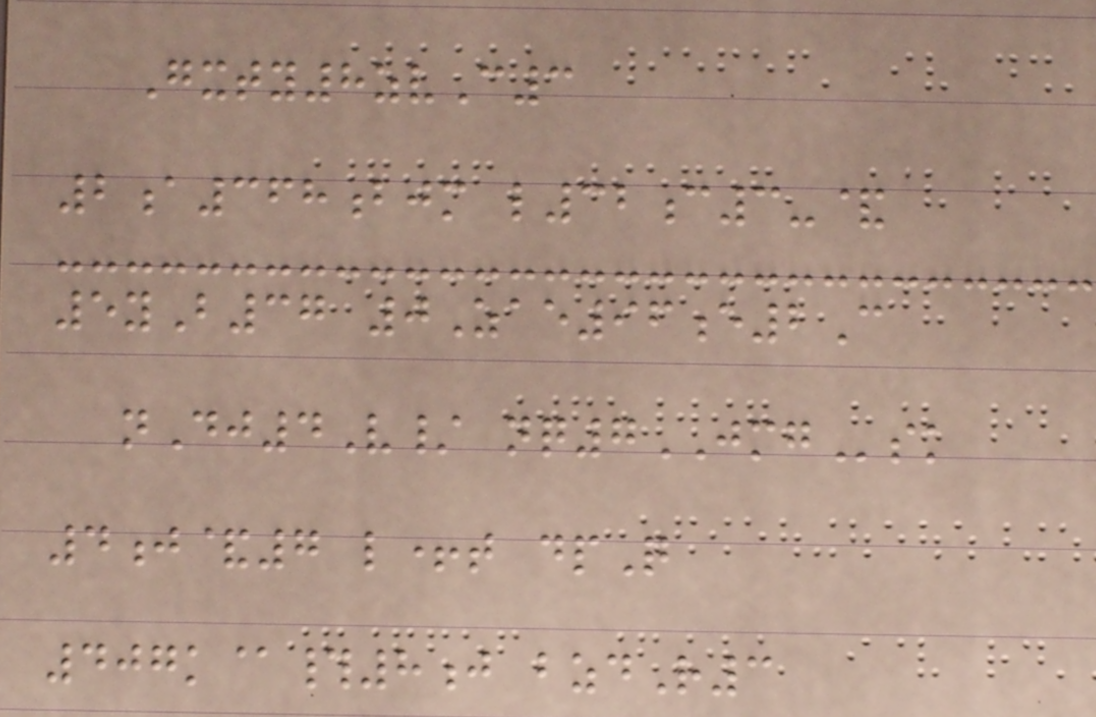Gxty8zvC3
2a368bjm l32c3-&
5yB37 0Zae96e2C
nDj4V/ nq7JMGsk
4j&7 l+t dpQ
407k@#8j bzdR3
